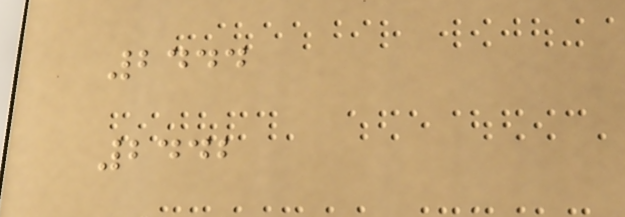2444
2442
